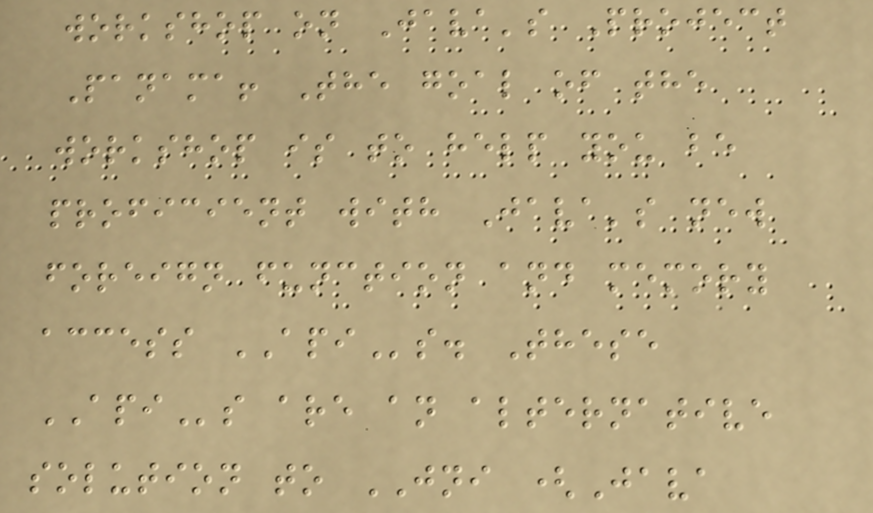workshop on Java's Project
Panama! The goal of the
workshop is to help you be
proficient with Java's new
foreign function and memory
access APIs. These
APIs are an alternative
solution to JNI (Java
